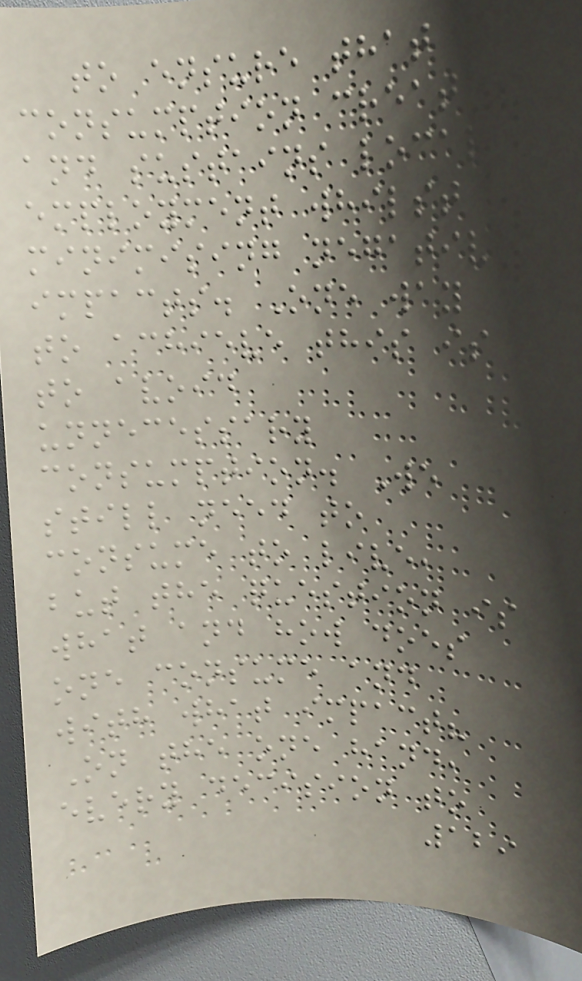to ensure that my
consumption creates
and sustains local
employment whilst
minimising negative
impacts. One way
to achieve this is
to avoid
unnecessary
consumption. We
still need to
consume to live,
but the question is
what and how does
one consume and
with what impact?
On the one hand,
every decision to
129
